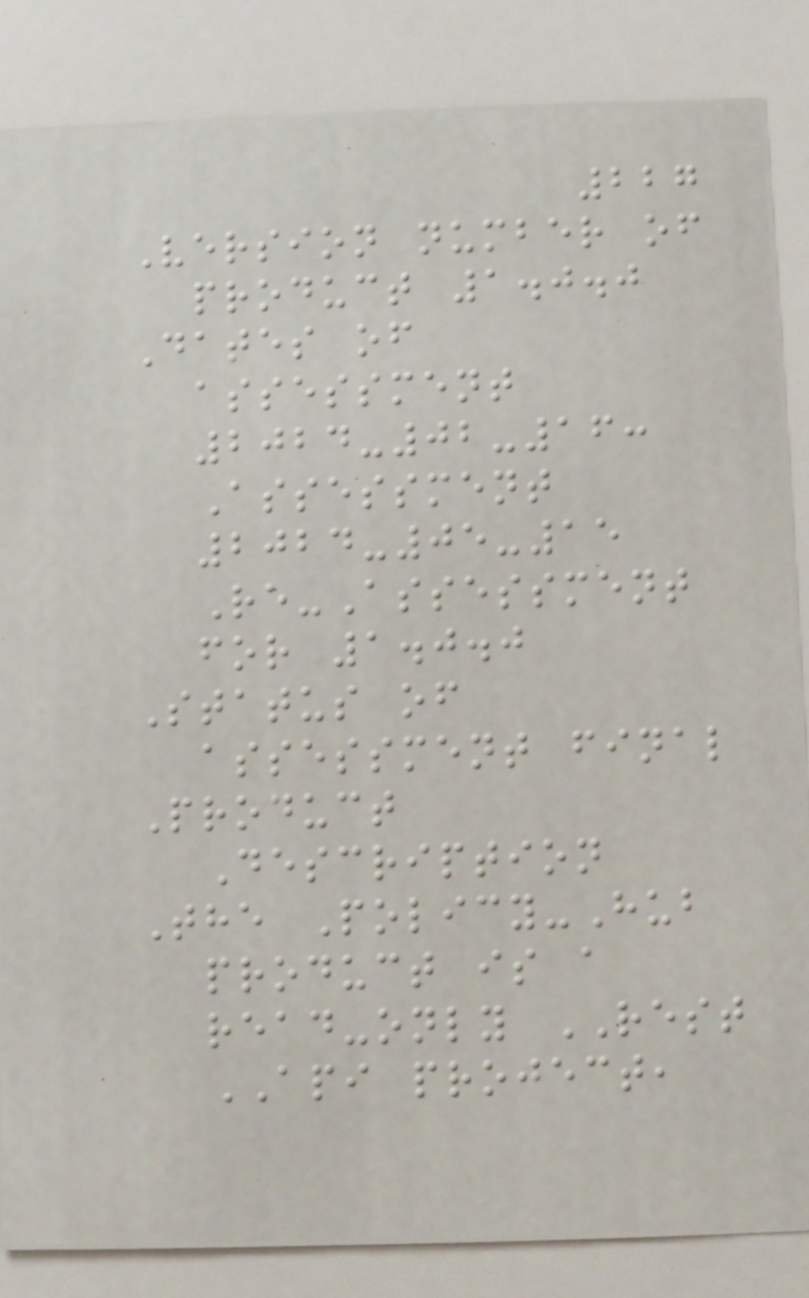227
Version number of
product 1.0.0
Dates of
assessment
2024-02-16:
Assessment
2024-05-15
Re-Assessment
for 1.0.0
Status of
assessment final
Product
Description
The Policy-Hub
product is a
read-only REST
API project,
